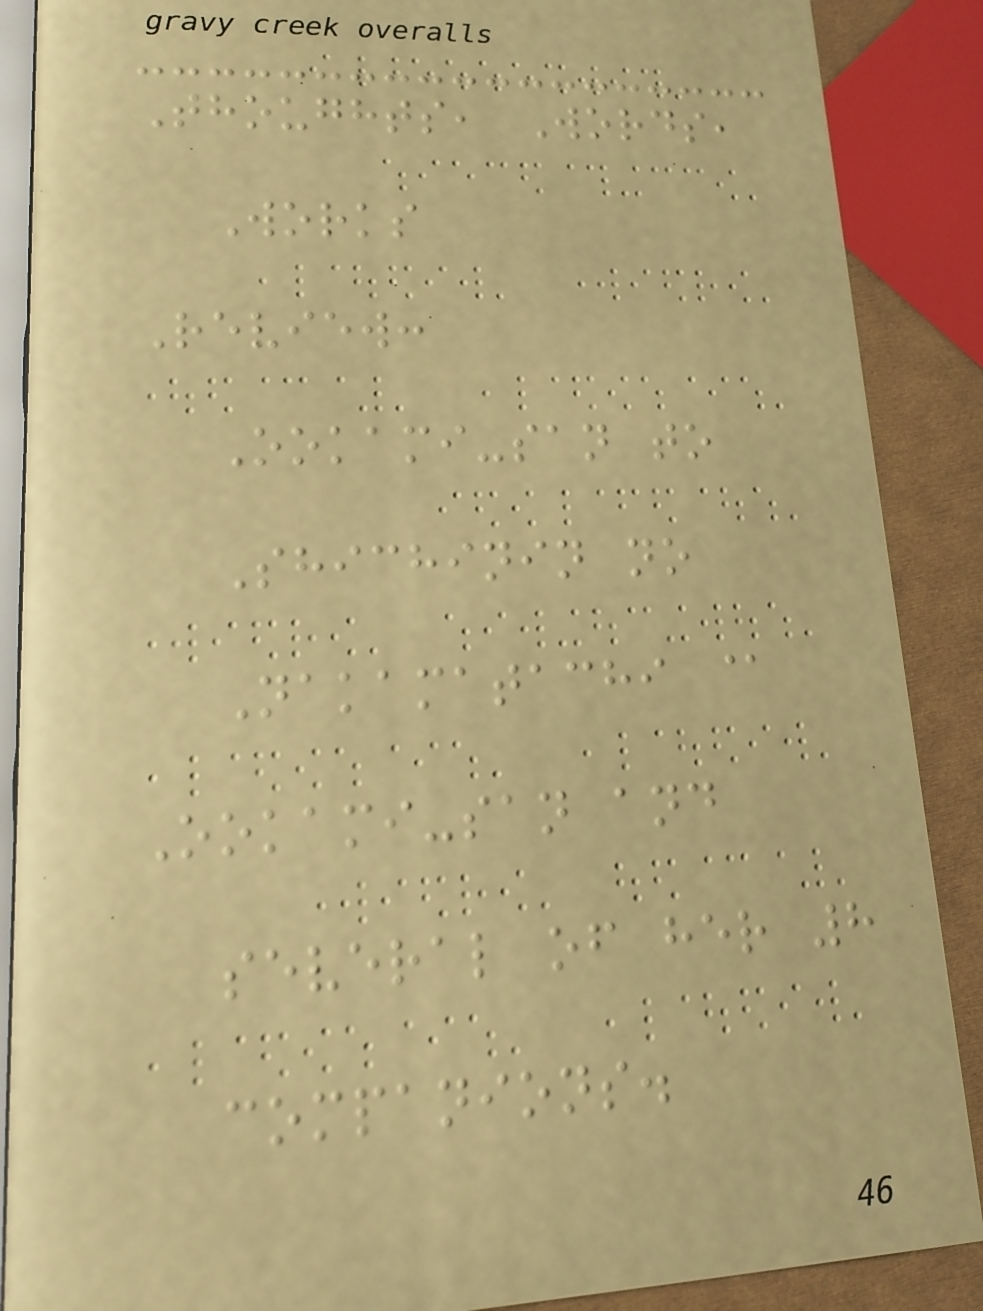Thoughts, Words,
Works
Review:
Ookami-san to
Shichinin no
Nakamatachi @
Ookami-san and
several of her 8
companions.
